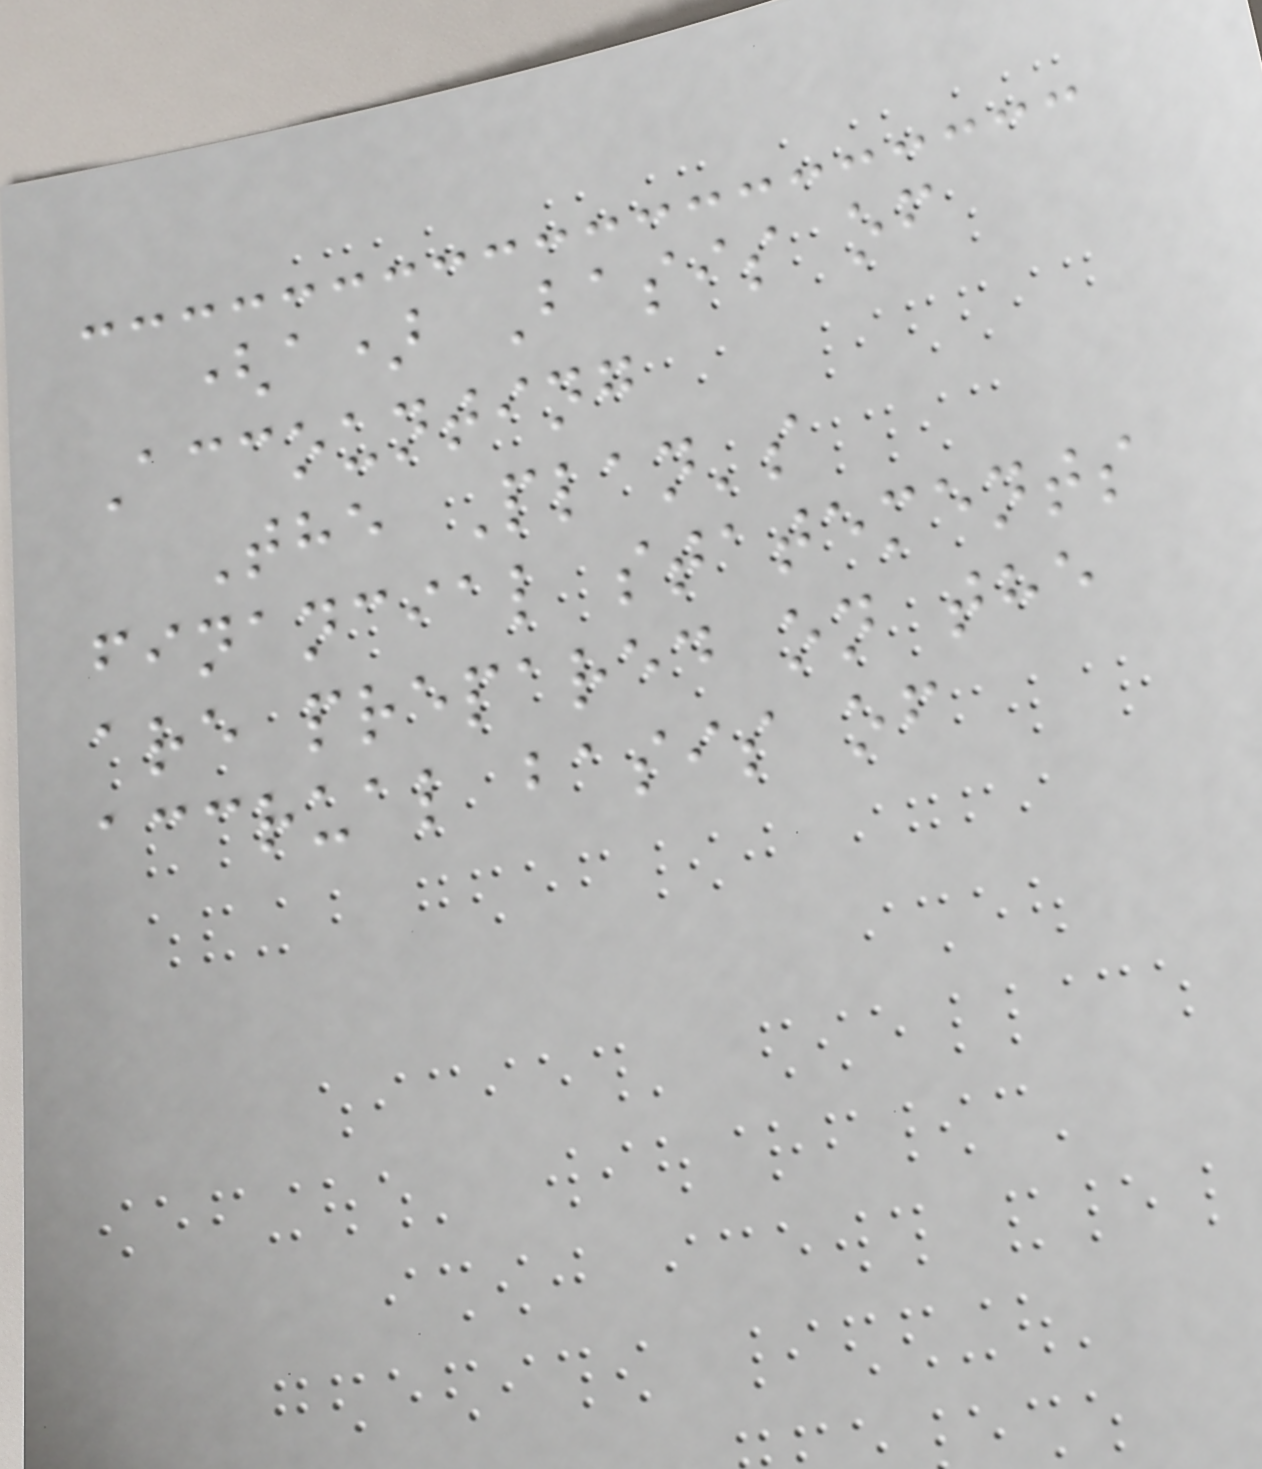(a) Basis of
Accounting
The Plan's
financial statements
are prepared on the
accrual basis of
